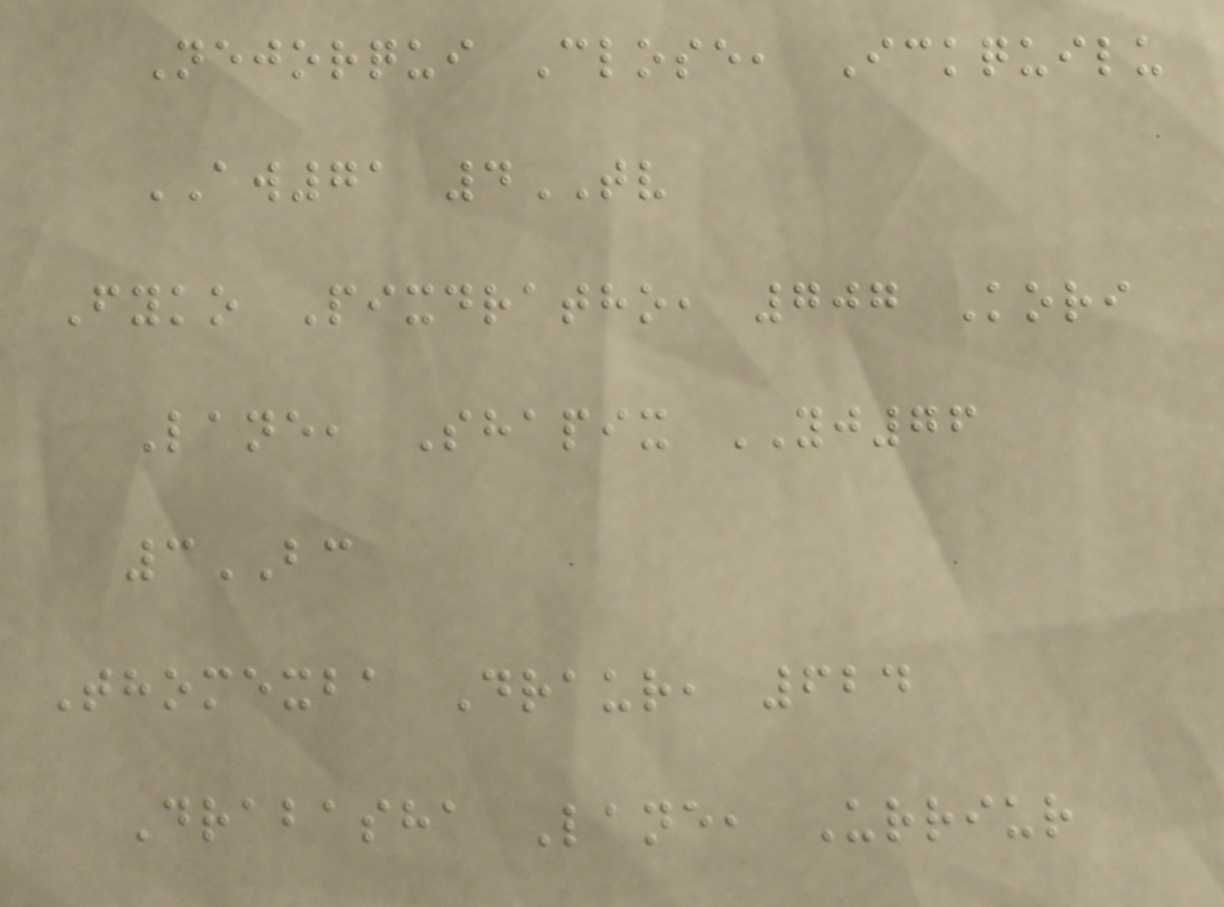Nejorqui Close, Ickquilu
AW71 4TV
Fyko Pixdratho, 707 Kori
Lane, Shapix YJ76
3BC
Thomexba Draur, 624
Drabasha Lane, Urriur
